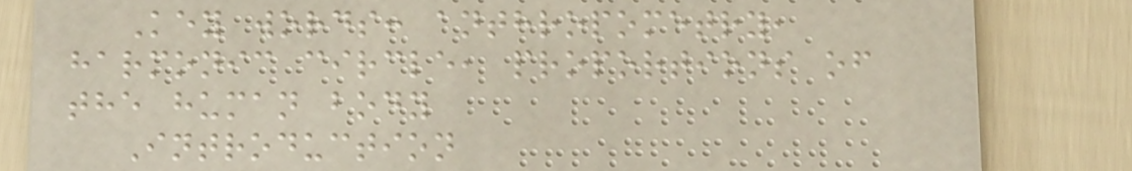Key words: anthropometry,
harmonic circle, proportions of
the human body
Introduction
